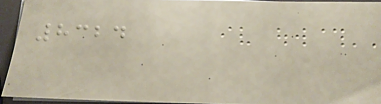8324
